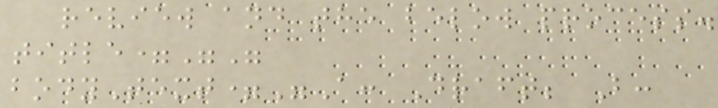review and the below process.
title=""
bodyText="A: Draft; B:
